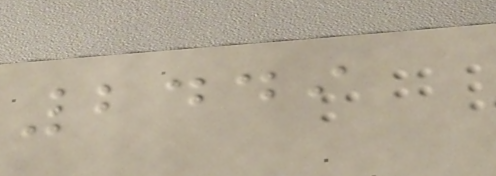2449
